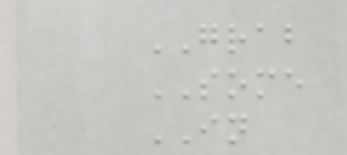GRAB
SOME
IN
